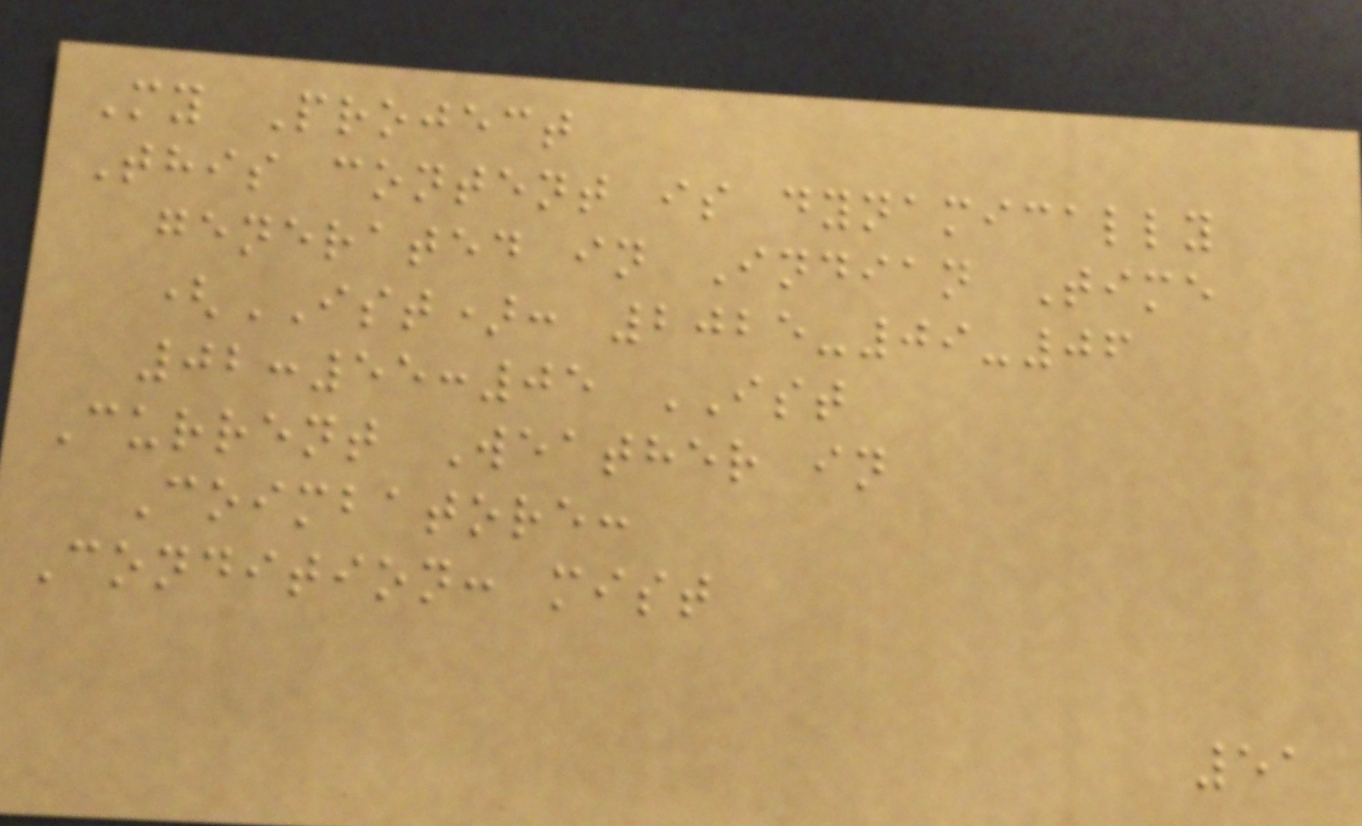My Project
This content is dynamically
generated in Indian Time
(IST): 2025-09-06
02:55:05 IST
Current Weather in
Coimbatore:
Condition: mist
51
